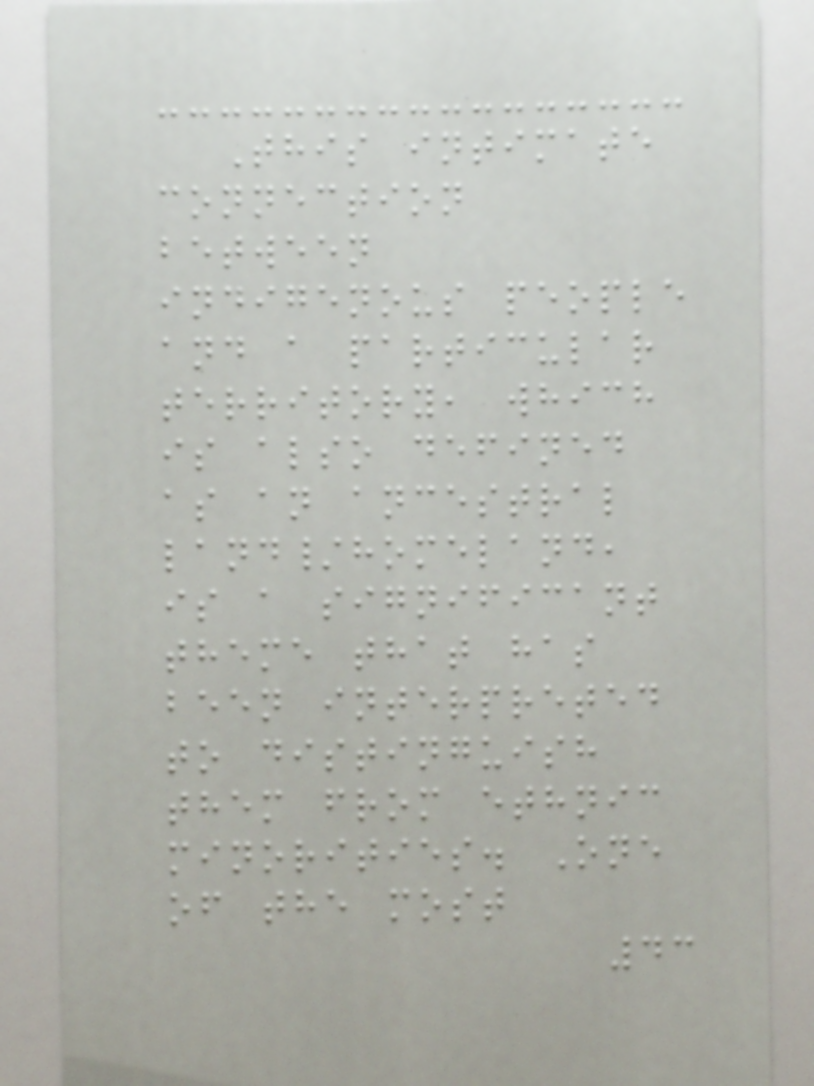This intimate
connection
between
indigenous people
and a particular
territory, which
is also defined
as an ancestral
land/homeland,
is a significant
theme that has
been interpreted
to distinguish
them from ethnic
minorities. One
of the most
43
